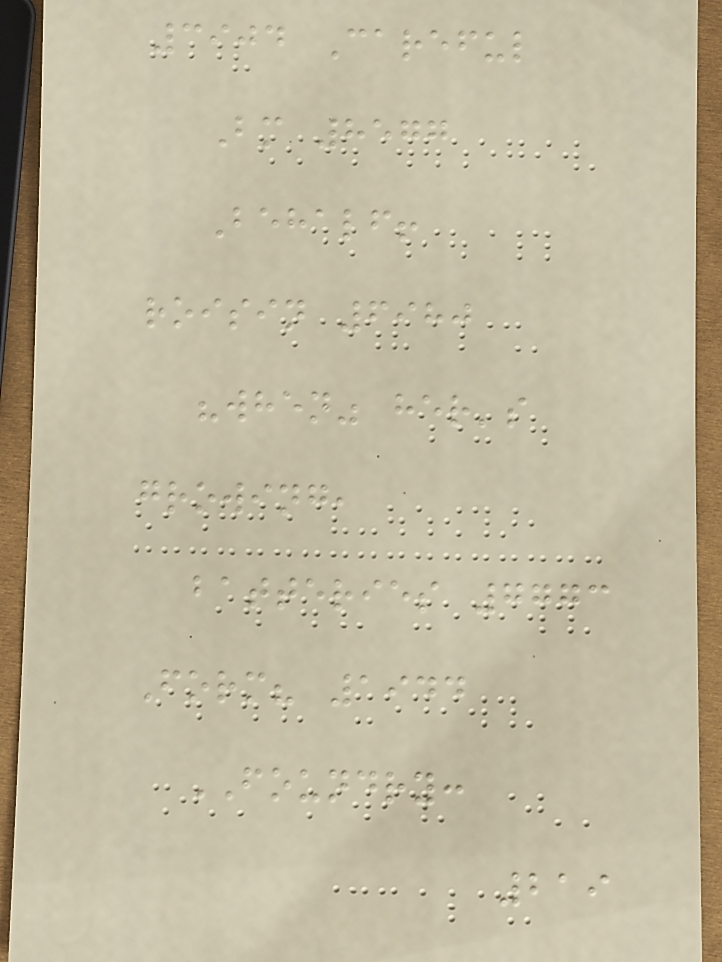3904 Careful
Bm 8577
Behalf!
roisin 6980
"when" her's
growing,
batteries 7773
Form? 1944
FOUNDRY:
219
